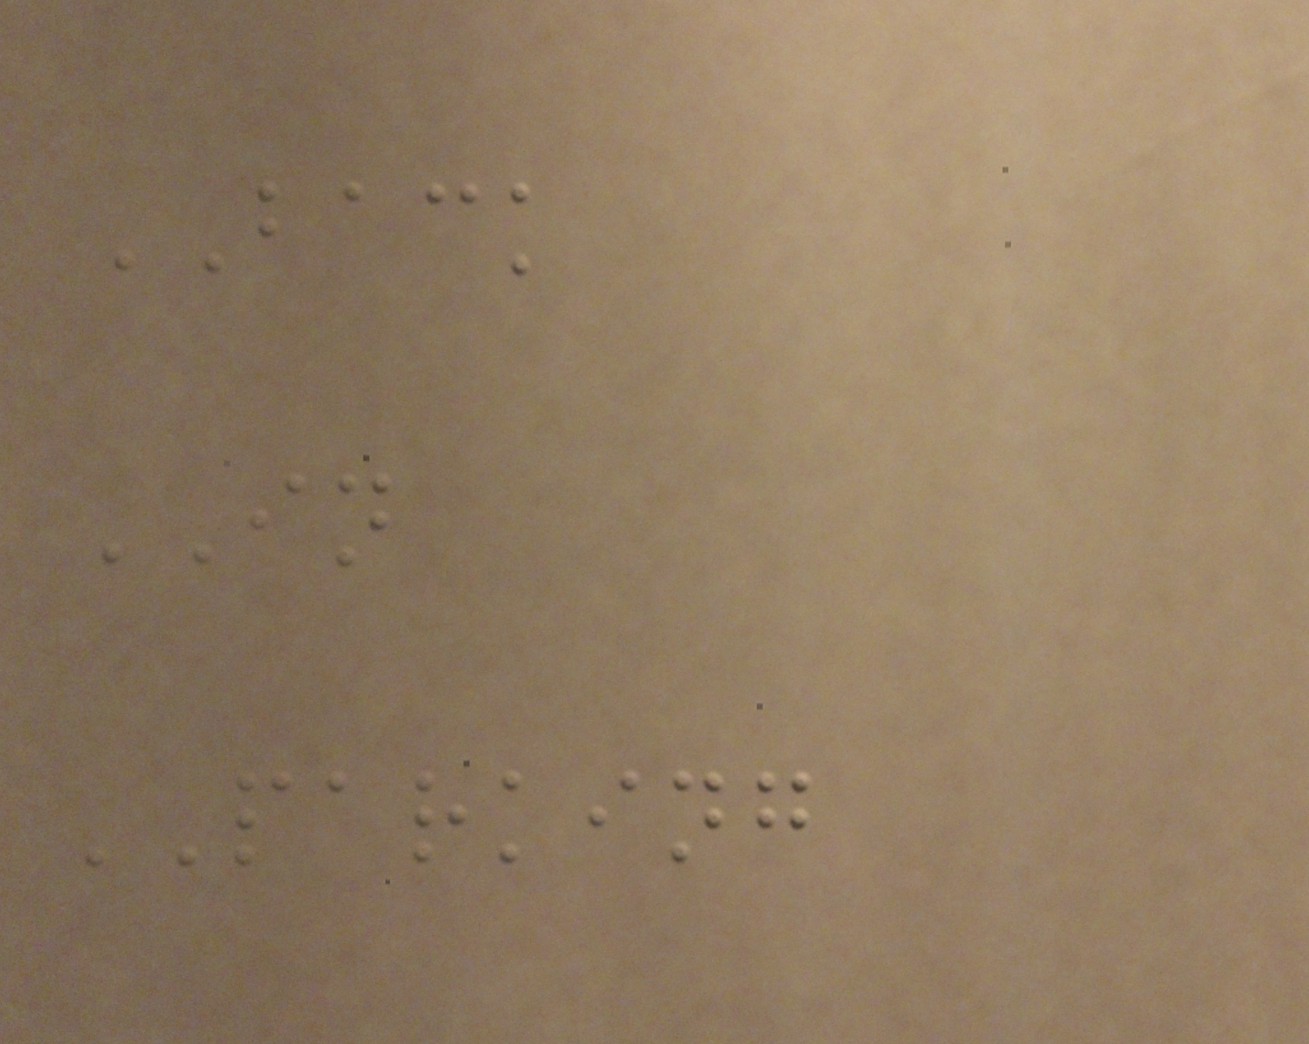BACK
IN
PARKING
